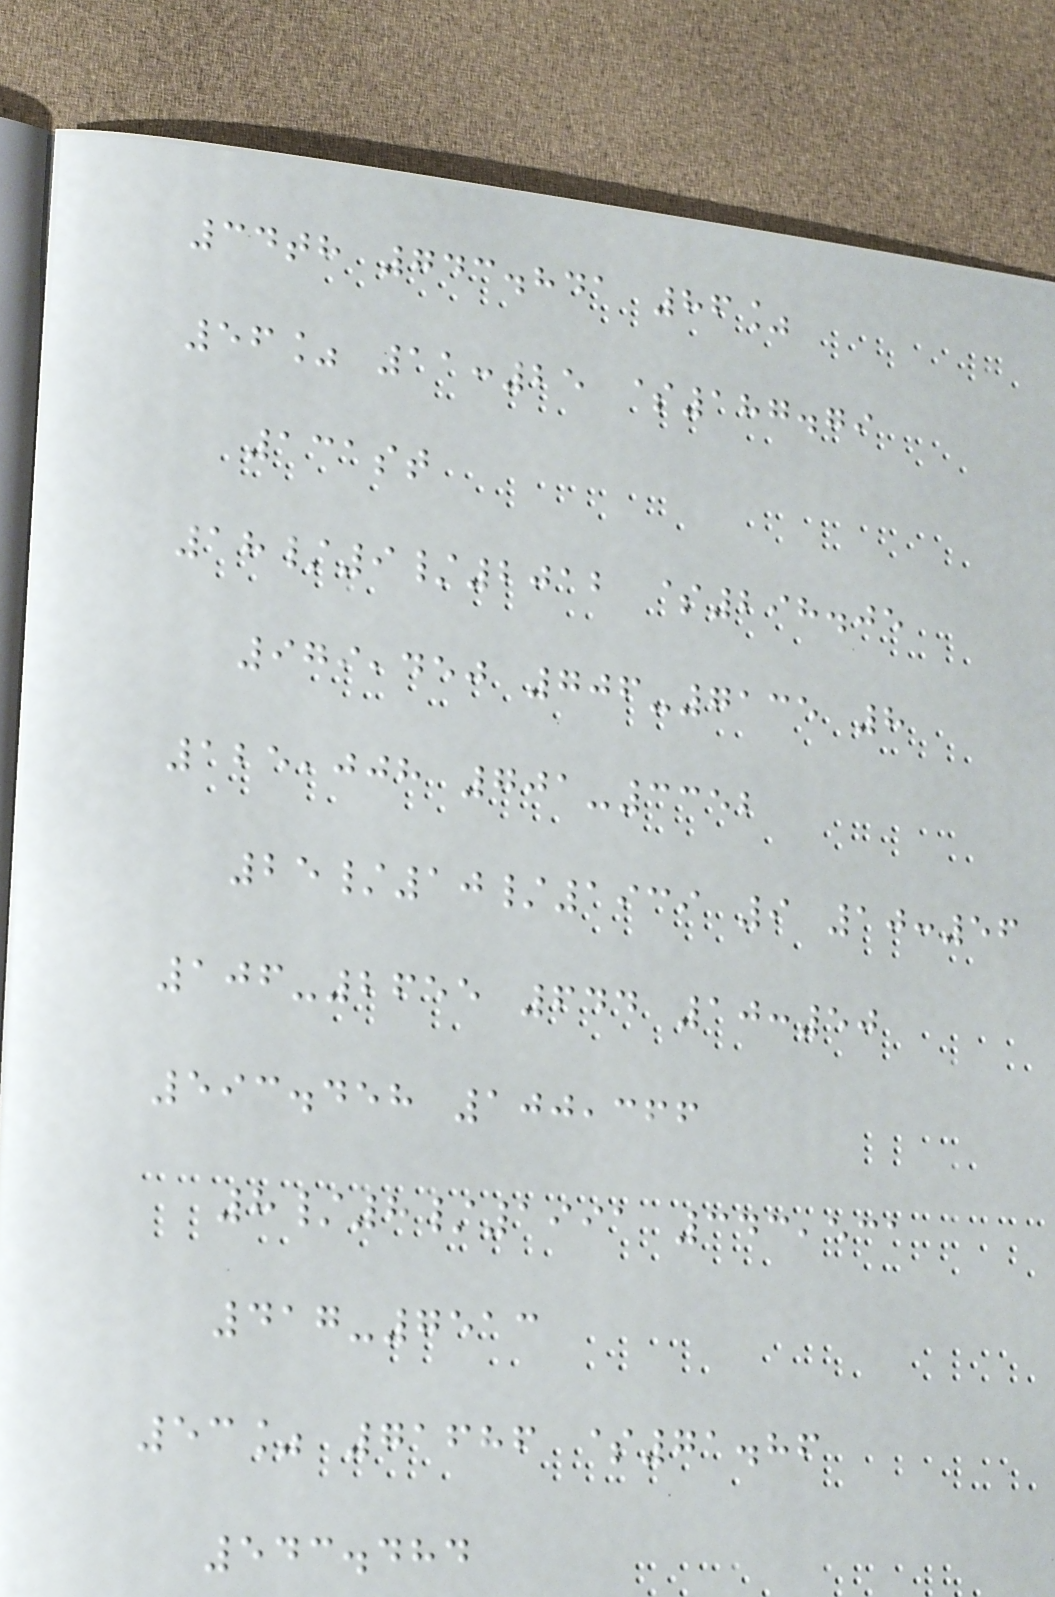34th 743.841 86%
56% 11:25 $187.79
131st
18/9/2012 $298.05
979,450 706-7135 8
125,008 701-3352
25/10/1939 9 10:56
106-2655 644 10:50
593.458 100,366
8/8/1991 343,531
417-7513
53% 71686 $71.86
543.484
